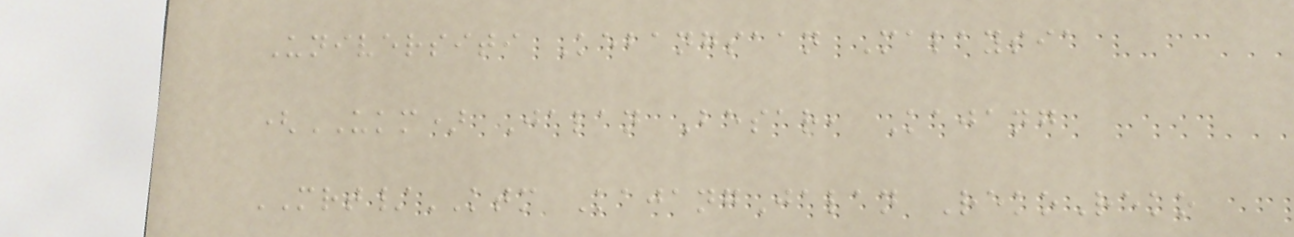Universiti Kebangsaan Malaysia
(UKM) Jalan Besar, Kajang
MRT/KTM KajangJalan RekoReko
